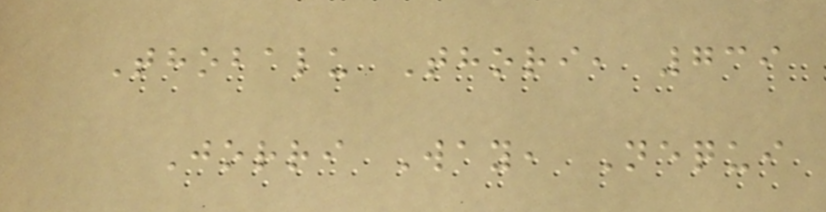Thobalu Thori, 739
Jorri Way, Nequi
